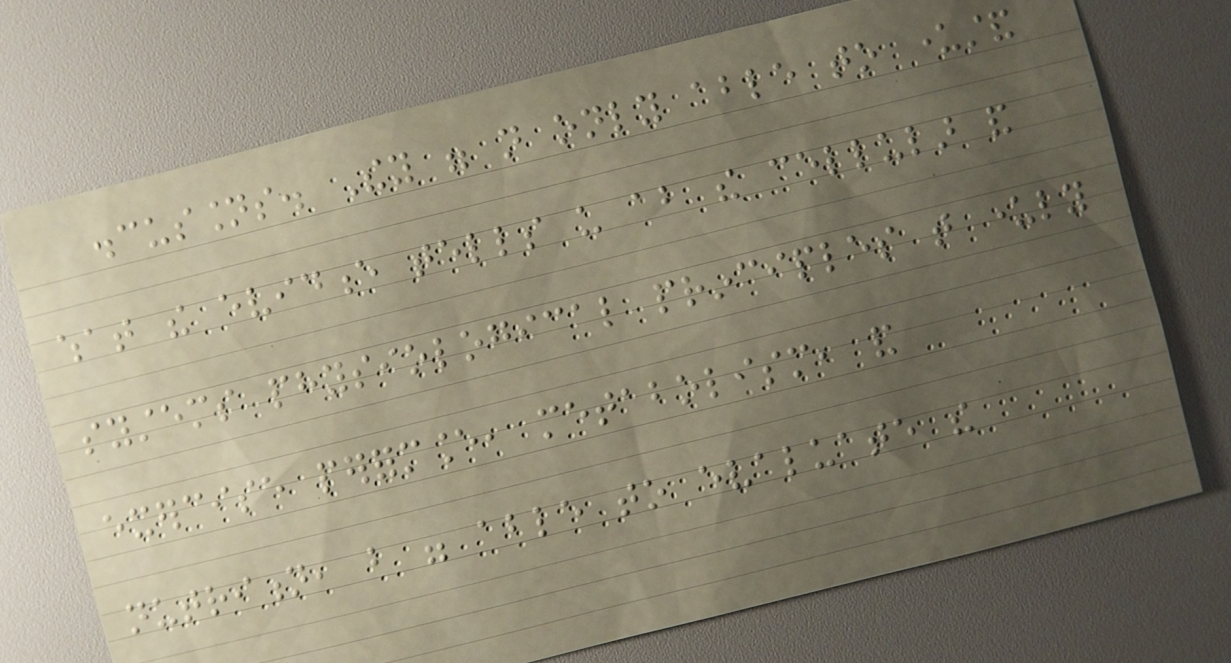discussions. They were not only able to understand
what the evidence tells us about the cellular and
systems physiological principles that underly
exercise performance, metabolism, and
nutrition, but were able to evaluate the
